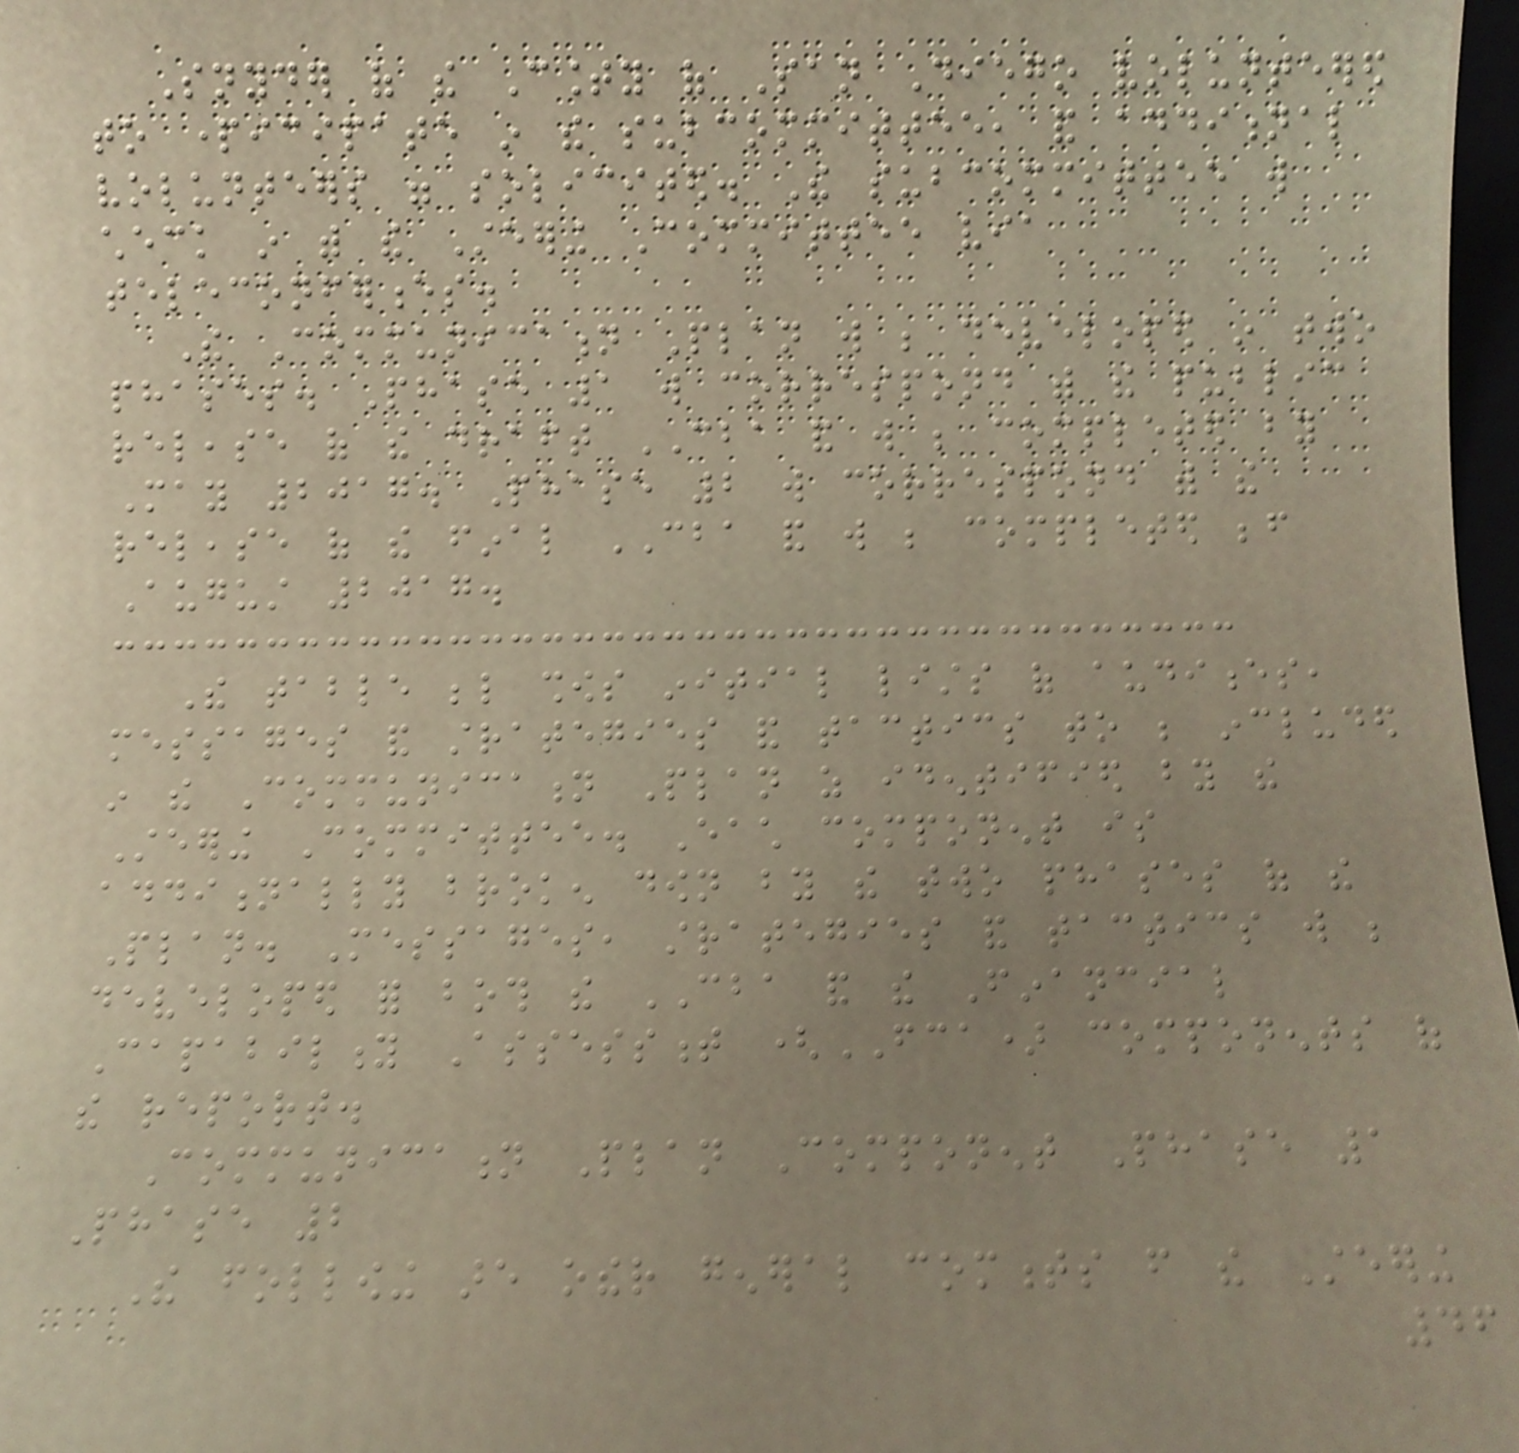Snyder of the County of San Diego volunteered
to participate in the subcommittee, and additional
volunteers were solicited. The subcommittee will
check in with the Steering Committee via
teleconferences.
The Communication Plan will be developed in two
phases. Phase 1 will correspond with the public
release of the draft CBA and will be completed by
May 2017. Phase 2 will correspond with the
release of the final CBA and will be completed before
August 2017.
The table below shows initial lists of audiences,
messages and strategies and tactics to be included
in the Communication Plan as identified by the
Steering Committee. Each component is
additionally broken down by the two phases of the
Plan. Messages, strategies and tactics will be
developed for both the CBA and the Financial
Capability Assessment (FCA) components of
the report.
Communication Plan Component Phase 1
Phase 2
The following are other general comments from the Steering
46
